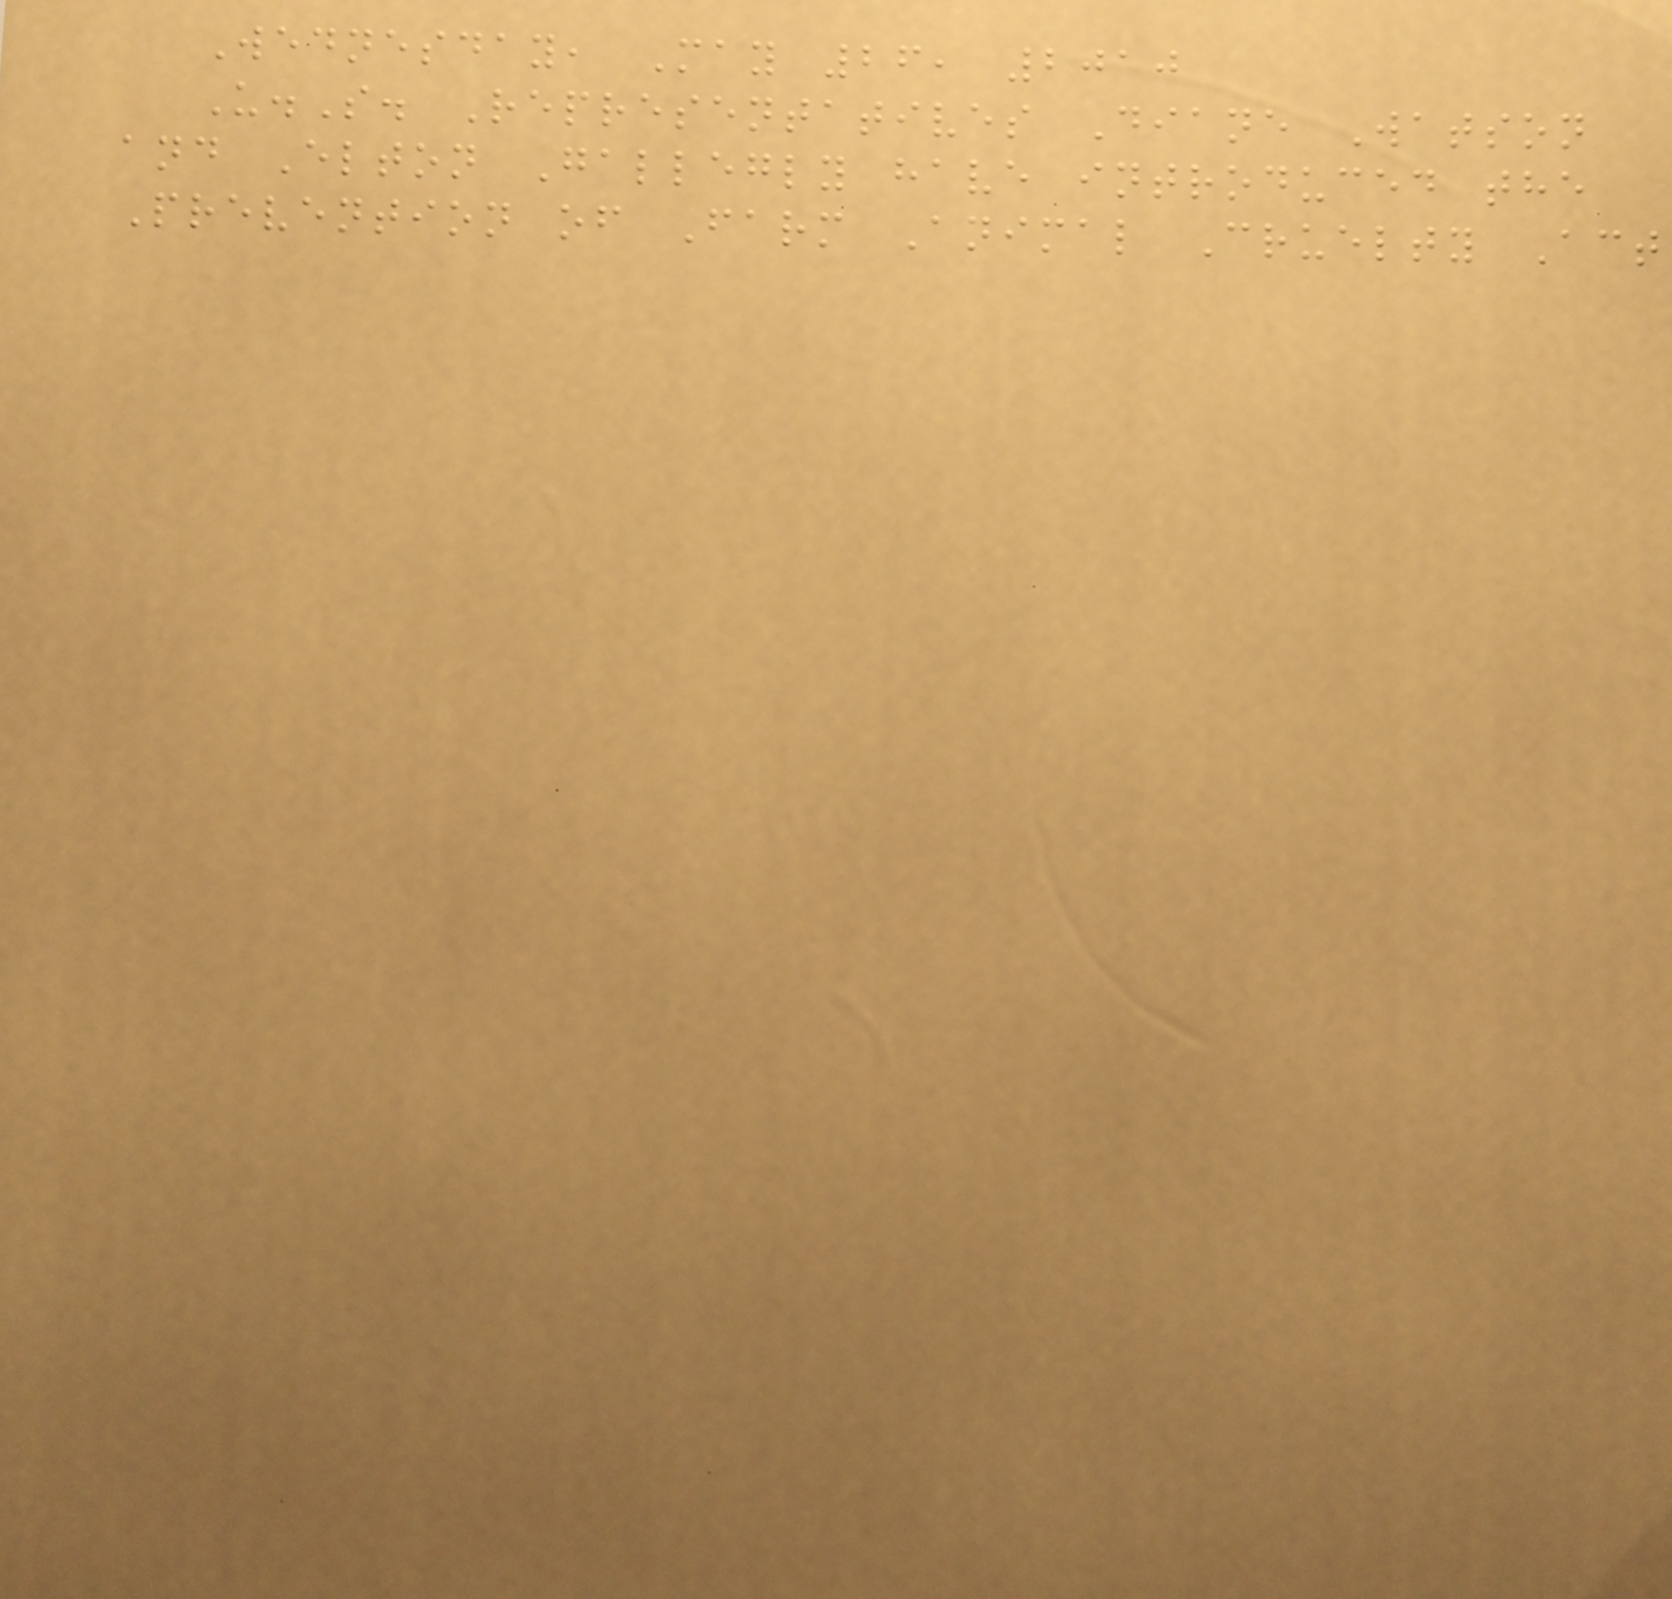Wednesday, May 26, 2010
U.S. Representatives Diane Watson
and Elton Gallegly have introduced the
Prevention of Farm Animal Cruelty Act
